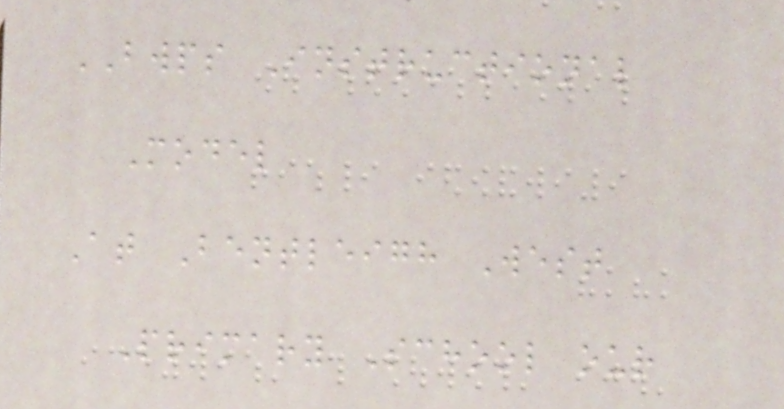BWPS Instructional
Model
At Bentleigh West
Primary School our
